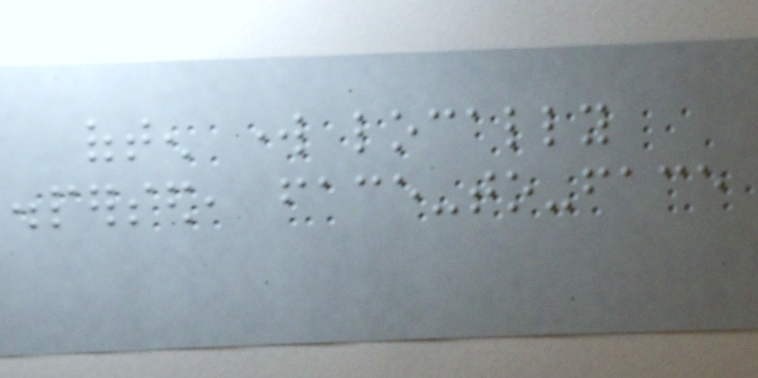often work locally
dispersed, face-to-face
